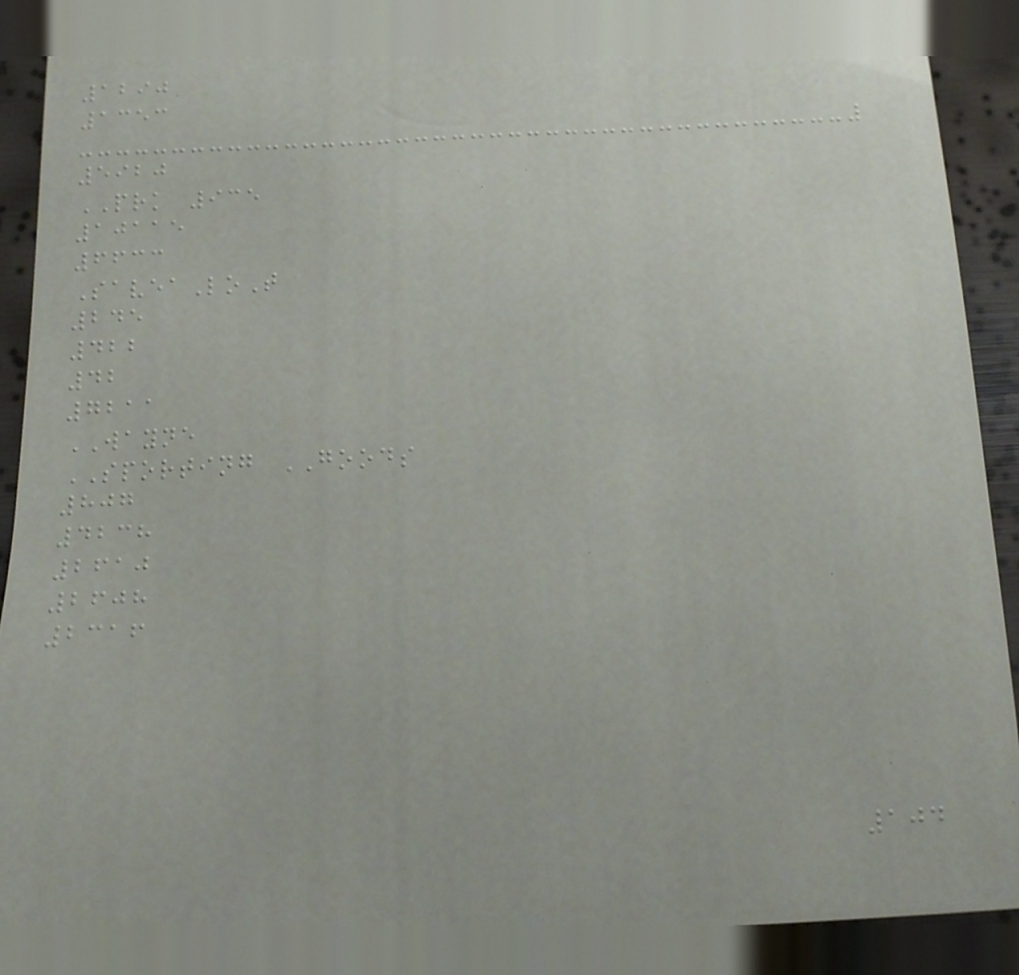1290
1353
5920
PRK 935
10115
6633
SaveaLoT
245
422
42
7211
WAYNE
SPORTING GOODS
807
4238
2610
2608
2316
104
